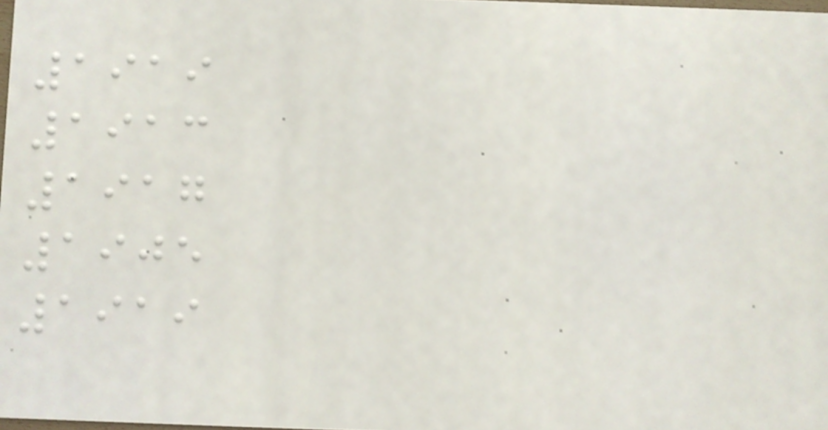1919
1913
1917
1905
1919
